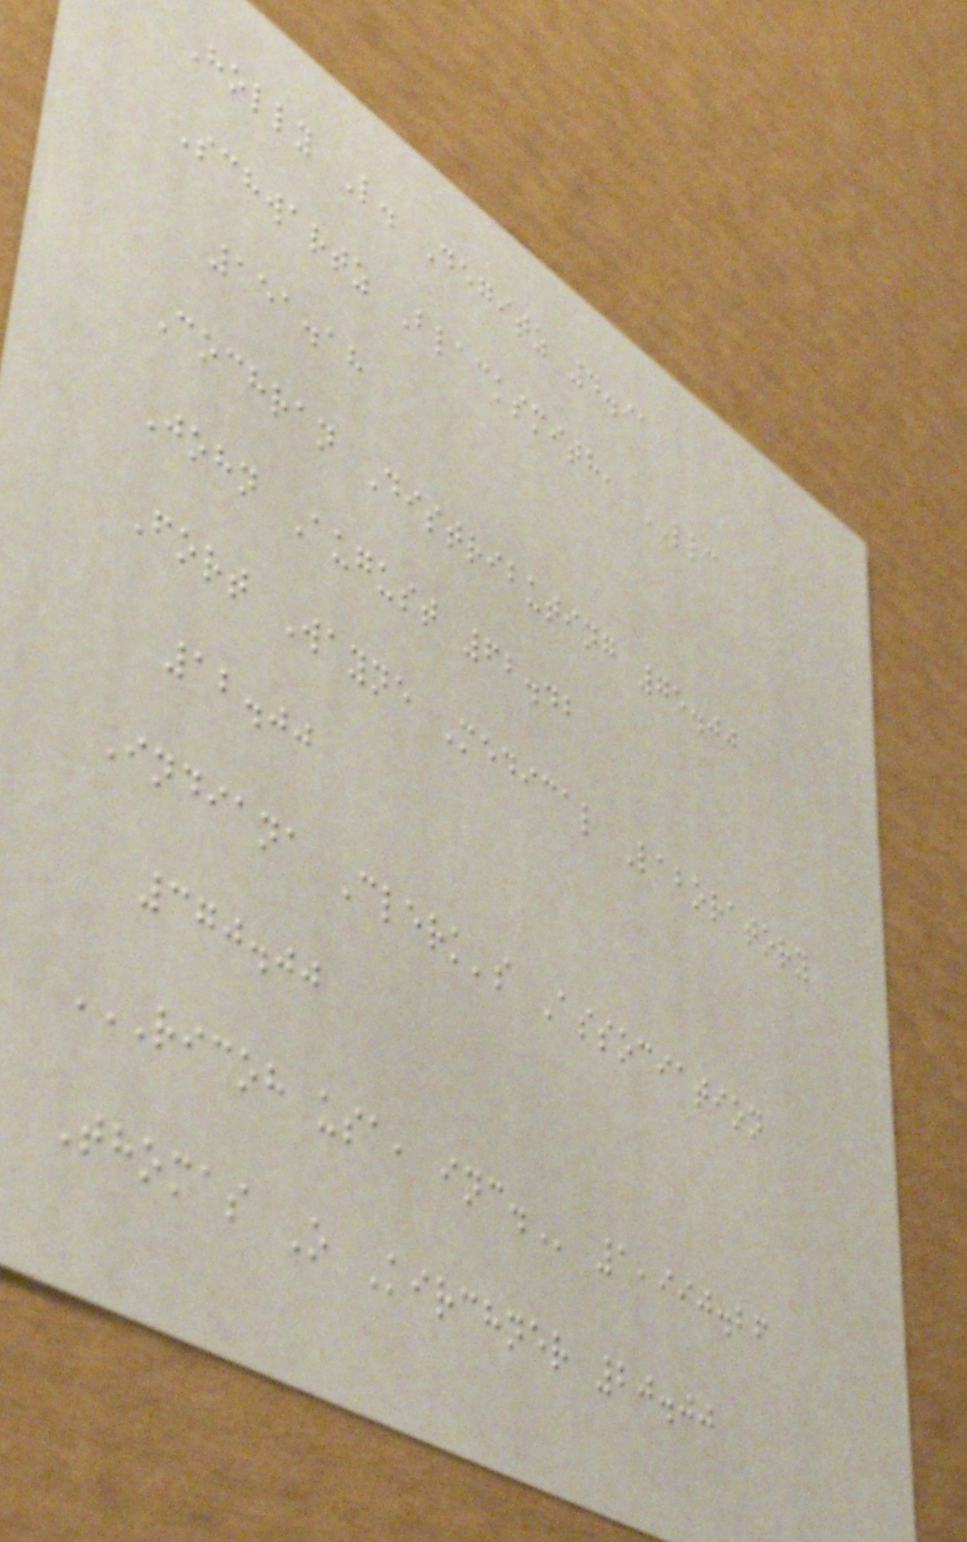Holly L. Degitz 4.91
Schwartz Blacksmith, LLC
151.18
Cochran Distributing 75.00
John August 62.42
Fort Wayne Medical Laboratory
12.00
Indiana Clerk's Association
370.00
RICOH USA, INC. 1,990.26
Thomas O Kirchner 20.00
